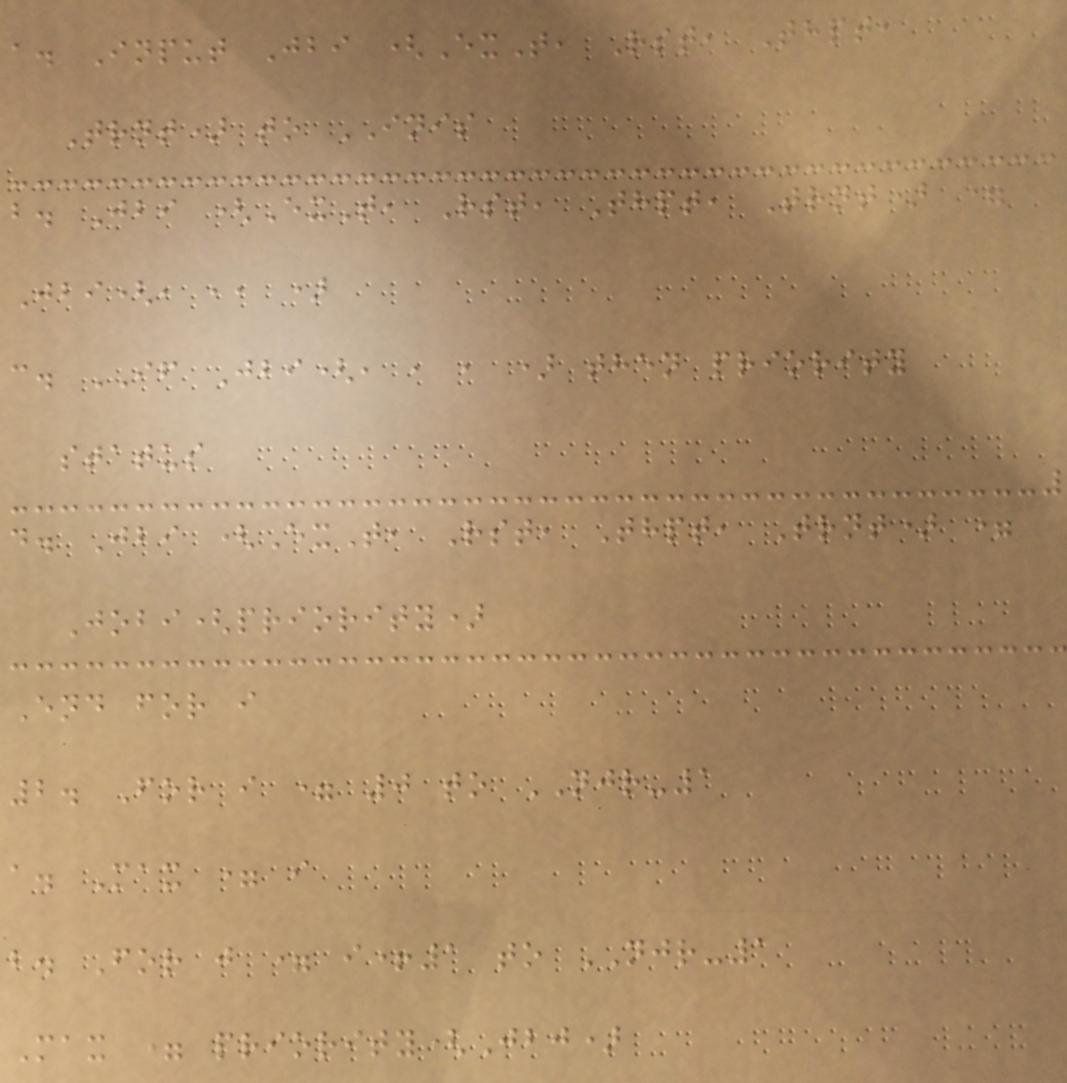a. Input Jbi (ExT, Rst, Thpt,
Trnt) to INIS
b. Jbi (ExT, Rst, Thpt, Trnt) =
Jbi(, ,, )
c. IF Jbi(, , , ) then priority
status
d. Jbi (ExT, Rst, Thpt, Trnt) =
Jobi(priority)
End for i
2. For i = 0 to NJR-1
a. Max = i
b. For j = i+1 to NJR-1
Max = priority(Jbj)
